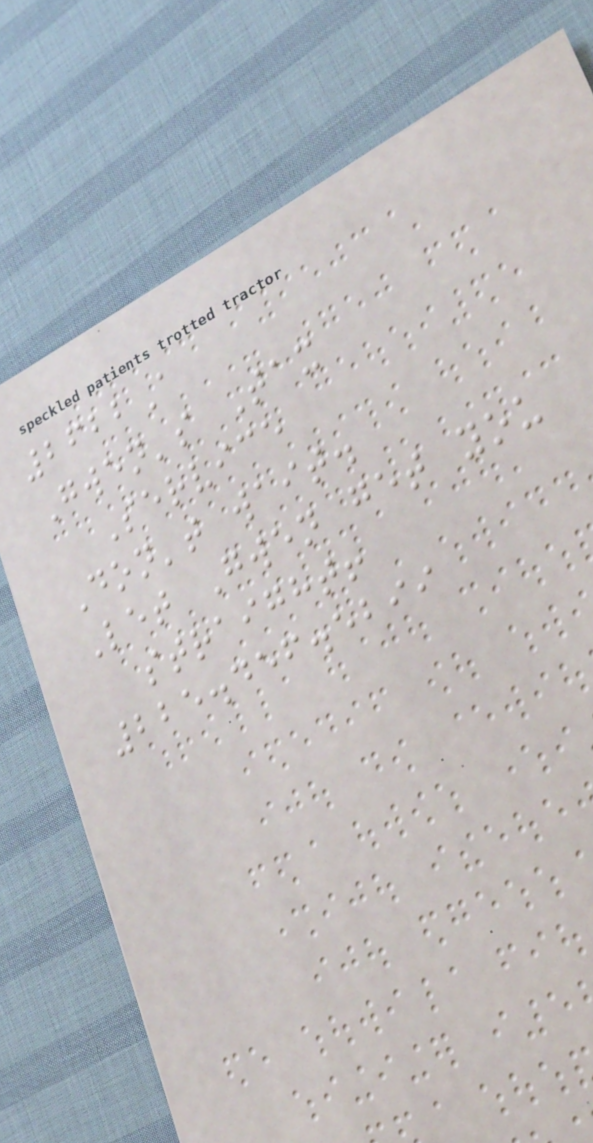2622A
Gwen's Tax
Service
Don't wait.
Let Gwen get you
straight!
225.456.5299
